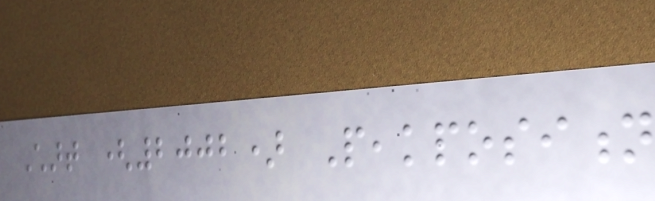Chart (2002) Peakposition
